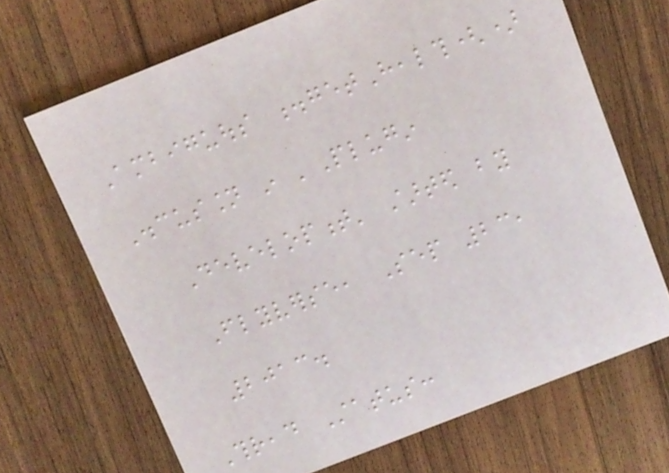Ambiguous .getHealth()
Discussion in 'Plugin
Development' started by
Flyverse, Sep 23,
2013.
Thread Status:
